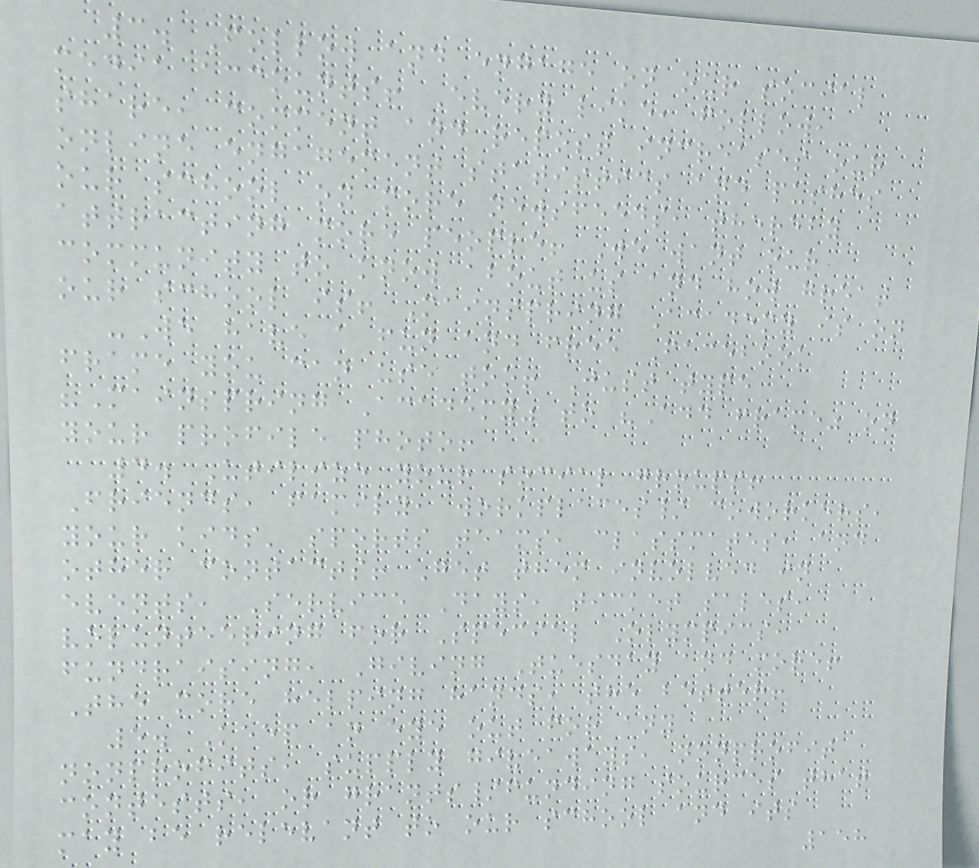3. Follow and engage on our social
media accounts! Every like, follow,
share, comment and repost increases our
online engagement statistics and pushes
our school on more newsfeeds, thereby
attracting more people! We want our
community to know about us and how great
our school is! Mainspring Academy is on
-We have a fun and free Facebook
frame you can use too! Just type
"Mainspring Academy" to "Add frame" on
your profile photo!
4. Utilize your social groups!
Friends, family, workplaces/ coworkers,
your kids' sports teams, classmates, and
other contacts! Get them involved in
events, Service Days, ticket sales,
volunteering for Special Olympics,
fundraising, Giving Tuesday and more!
The more helping hands, the better!
5. Keep an eye out for any
nonprofits, supply giveaways, nonprofit
contests, or grants/funding sources that
may be relevant to our school and its
158
